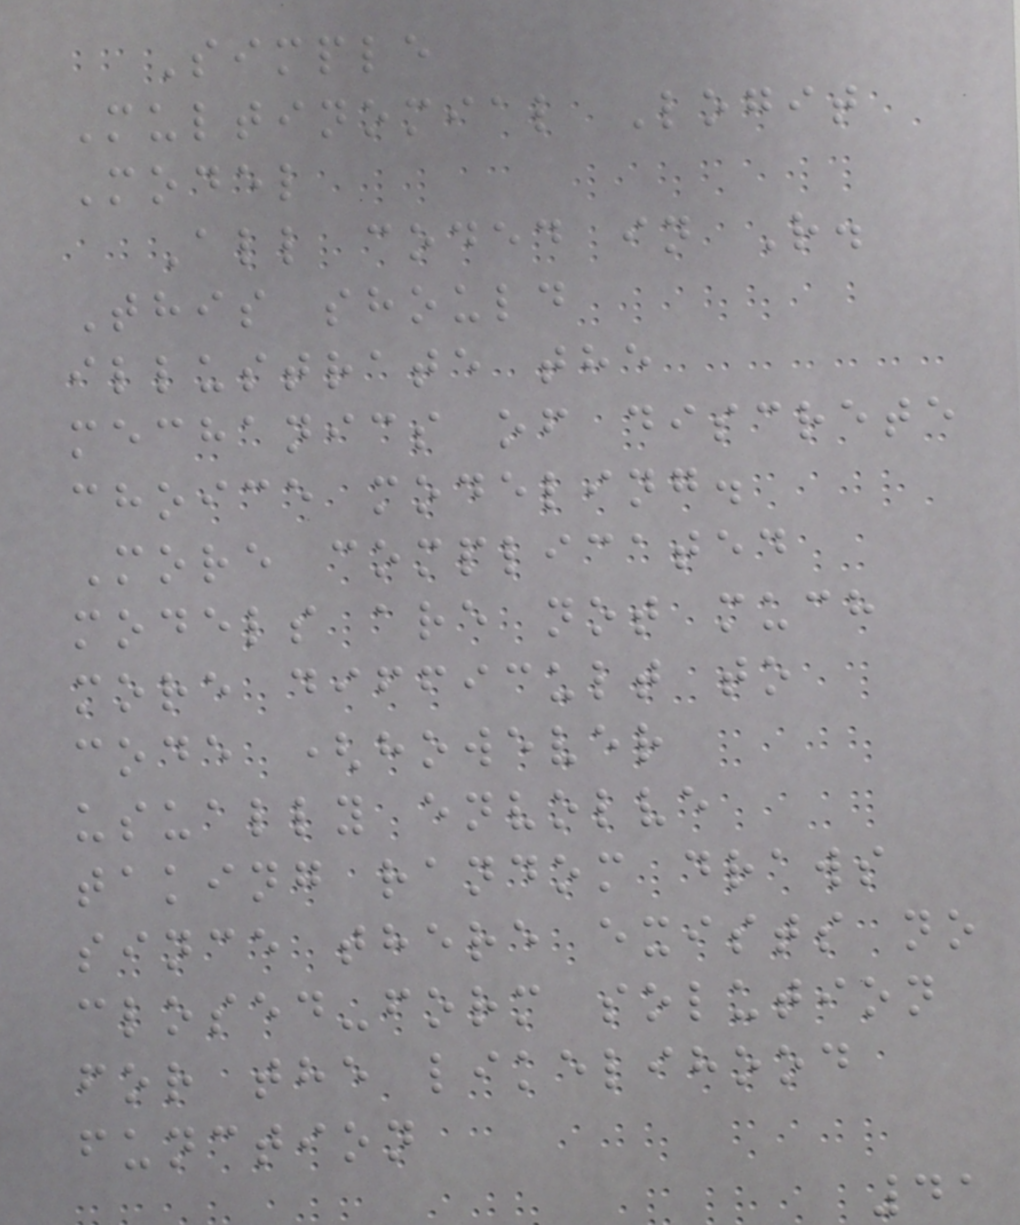Simple
Multinomial Logit
Model
All coded in R.
This should
illustrate the
mechanics of discrete
choice modeling.
More complicated
models are not much
more difficult to
code (however
usually envolve
taking random draws
since there exists no
closed-form solution
for the likelihood
function
41
